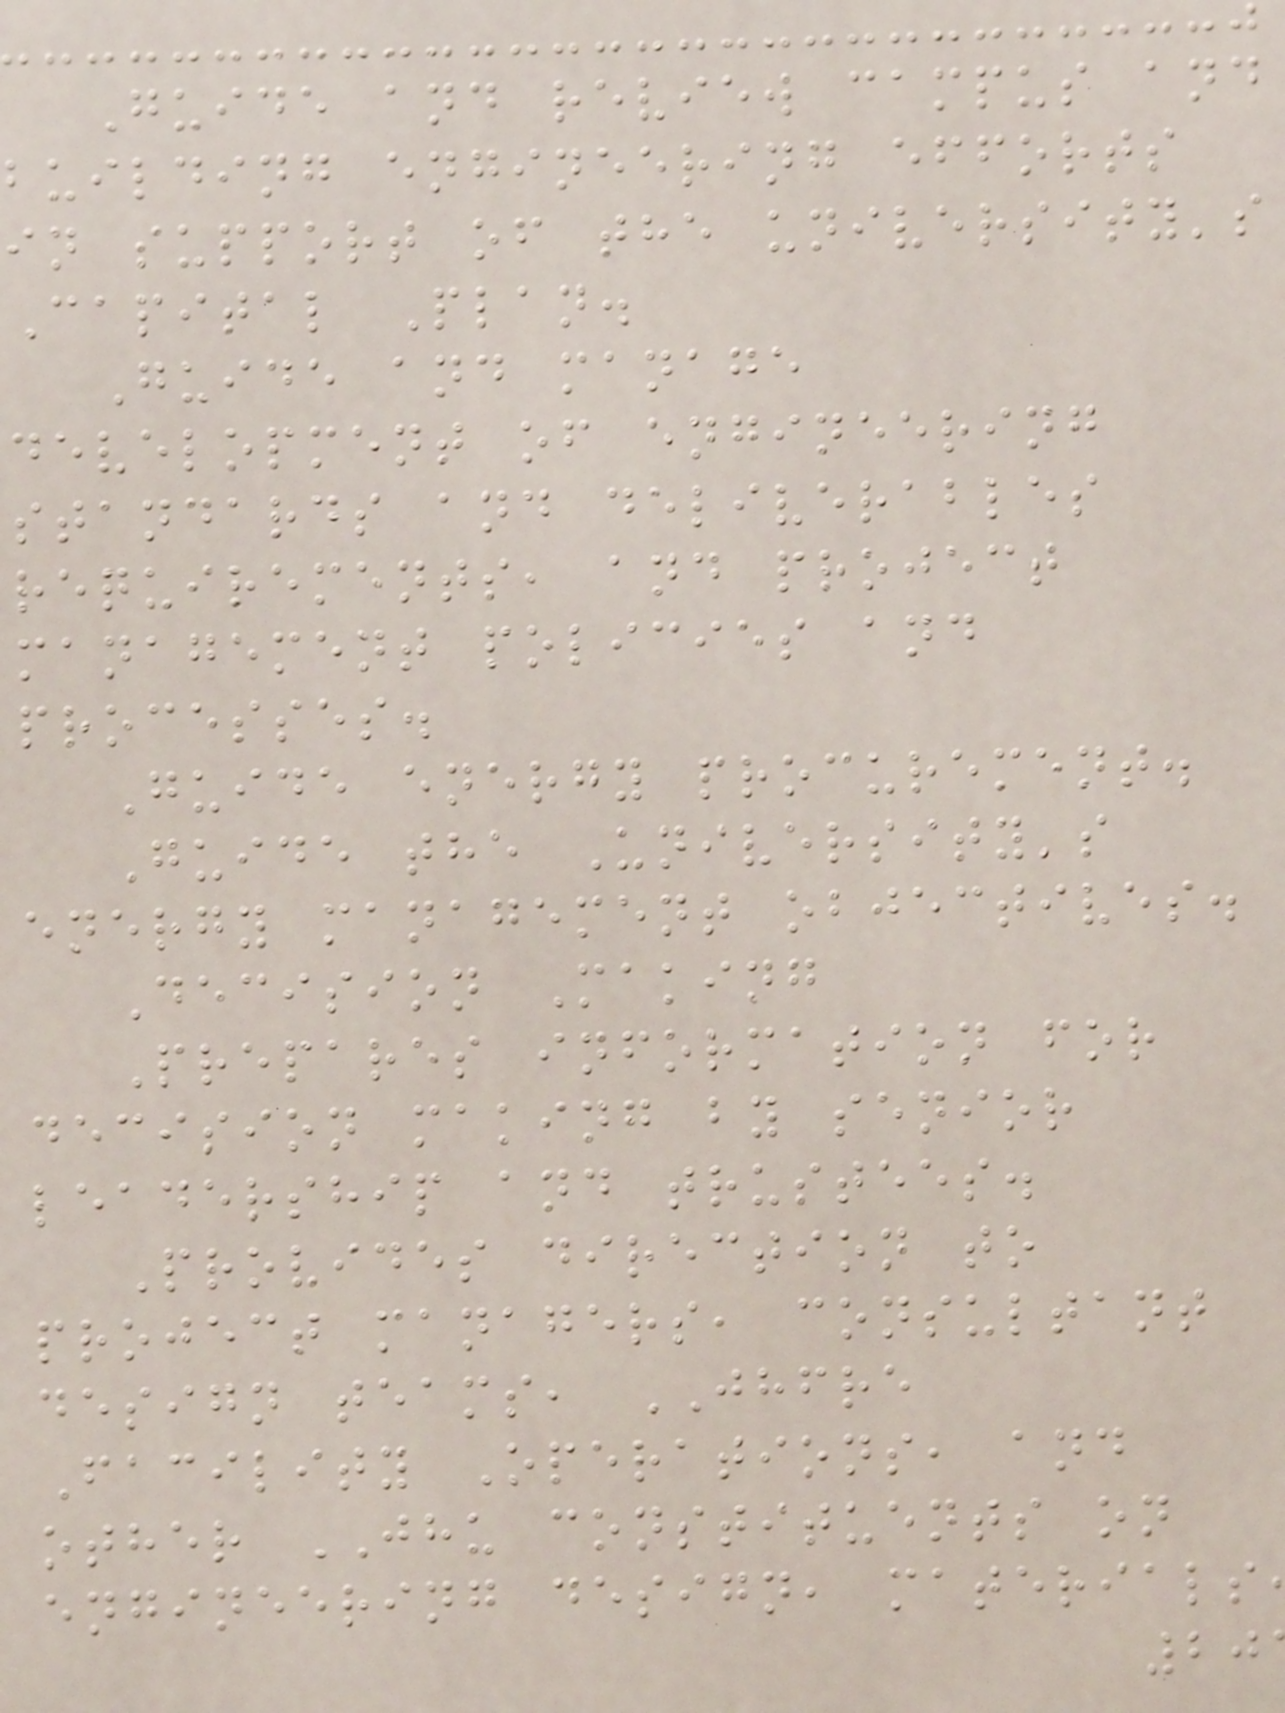Guide and review campus and
building engineering efforts
in support of the university's
Capital Plan.
Guide and manage
development of engineering
standards and deliverables
requirements, and project
management policies and
processes.
Guide energy procurement.
Guide the University's
energy management objectives.
Decision Making
Prepares information for
decision making by senior
leadership and trustees.
Provides direction to
project managers, consultant
design teams, JHFRE
Facility Operations, and
other JHU constituents on
engineering design, materials
